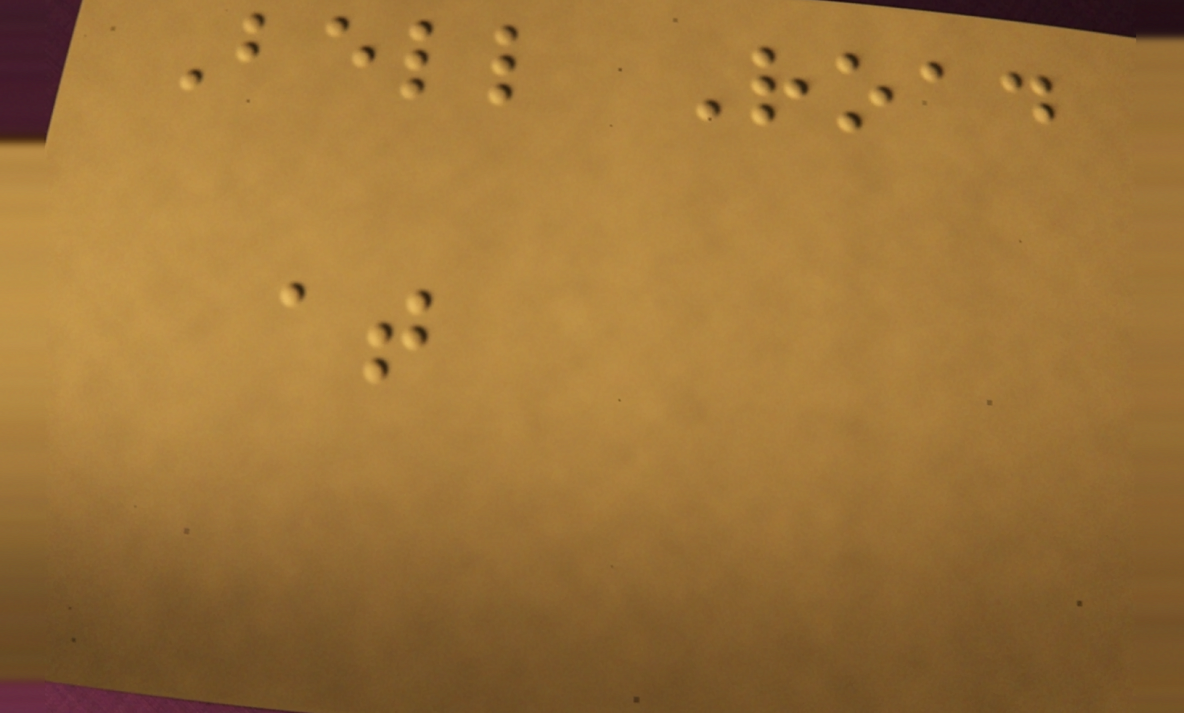Bell Road
at
